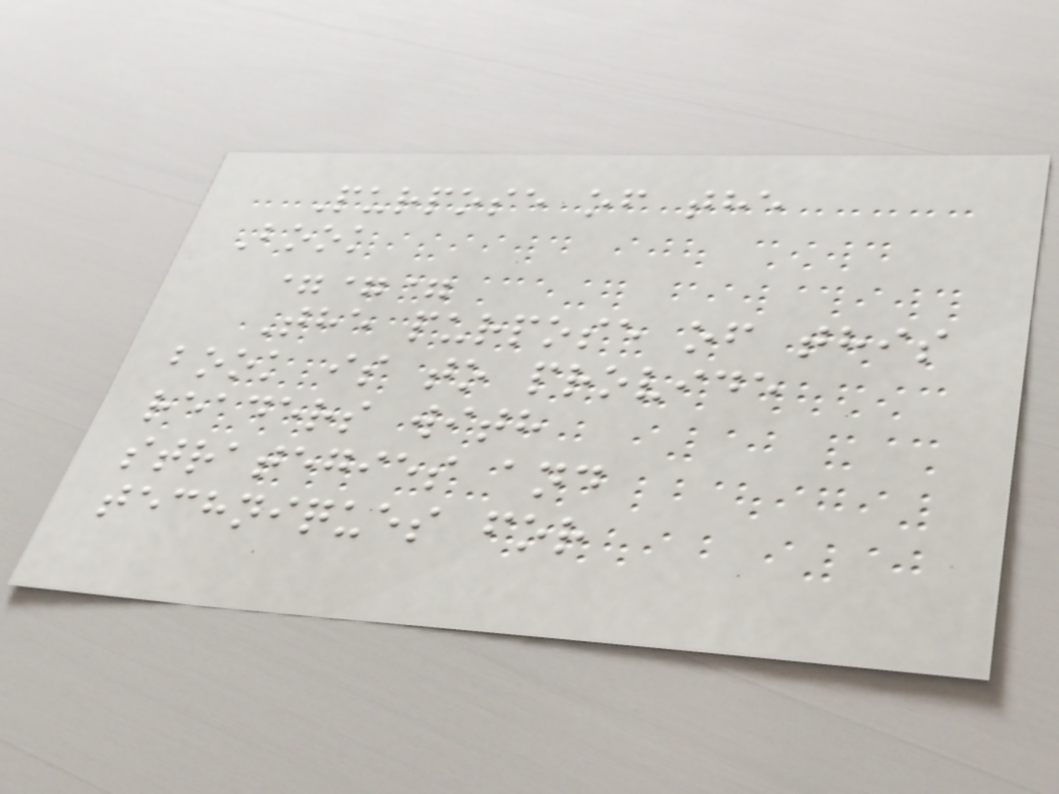Purpose of the
Book
===
The purpose of this
book is to provide
readers with
strategies and
techniques for
